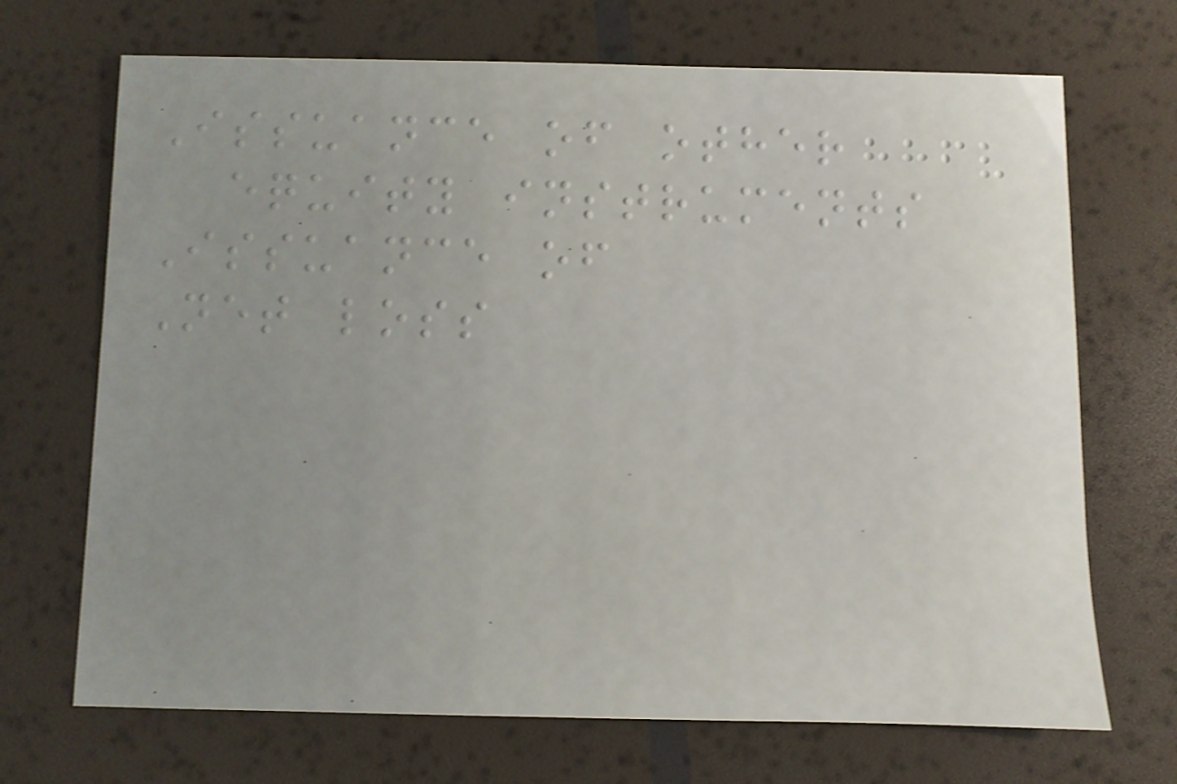Issuance of other
equity instruments
Issuance of
Net loss
